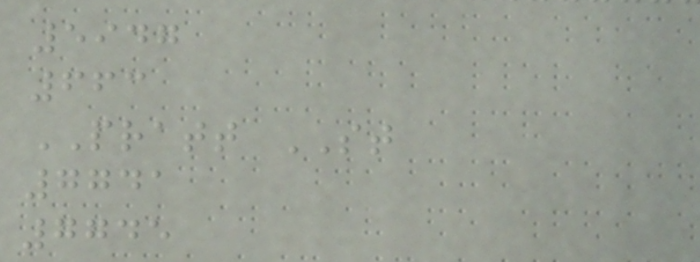5947
663
PRATT ST
7741
7745
